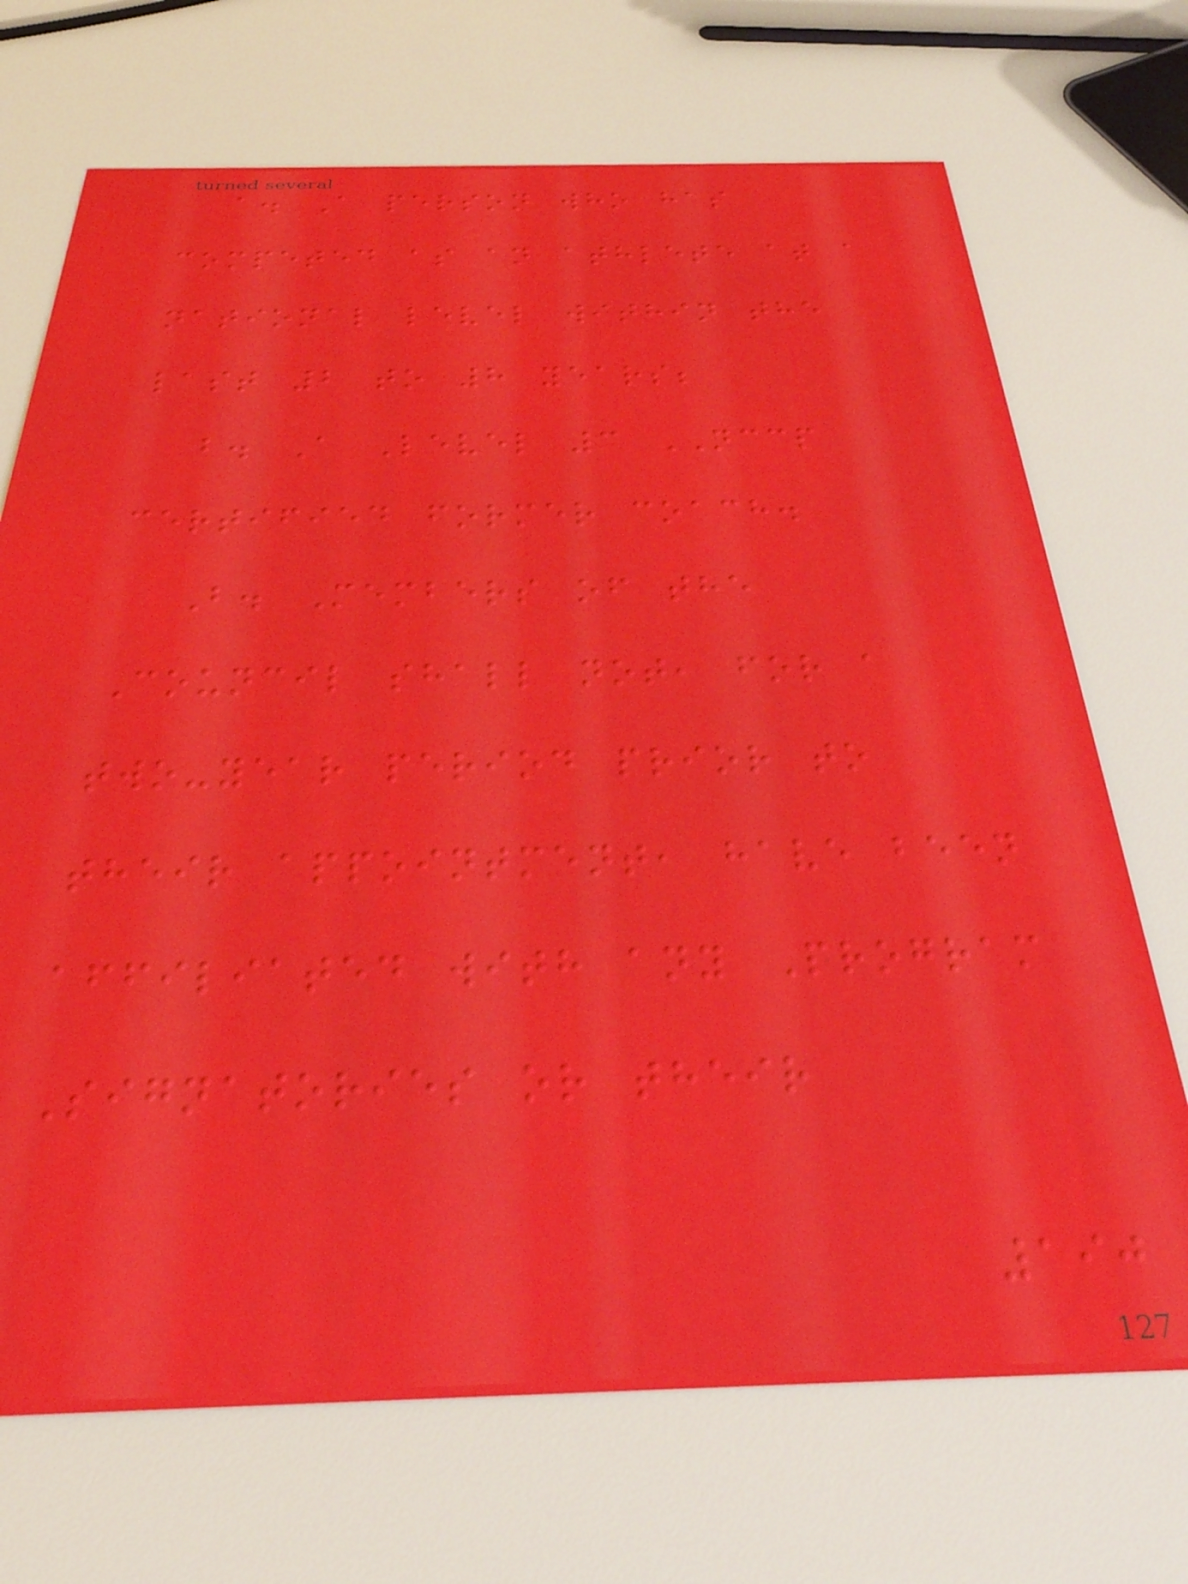a. A person who has
competed as an athlete at a
national level within the
last 2 to 8 years;
b. A Level 3 NCCP
certified former coach.
B. Members of the
Council shall not, for a
two-year period prior to
their appointment, have been
affiliated with any Program
Signatories or their
190
